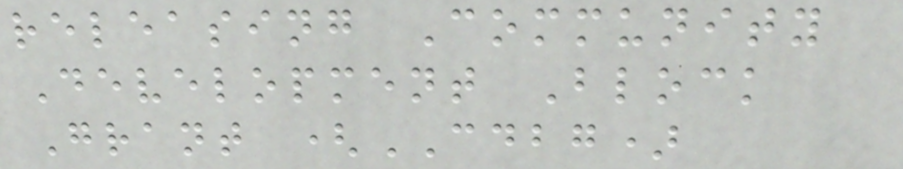releasing Community
Development Block
Grant (CDBG)
